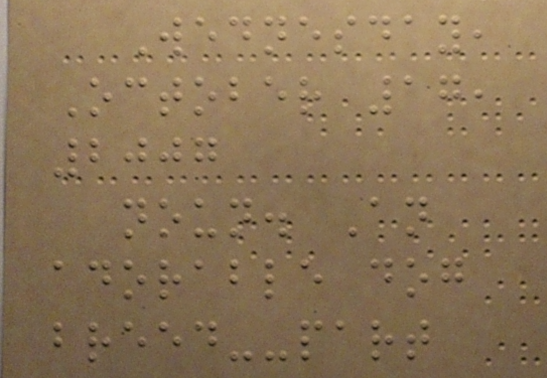Wednesday,
October 17,
2007
noun. An
adorable dog
breed--part
